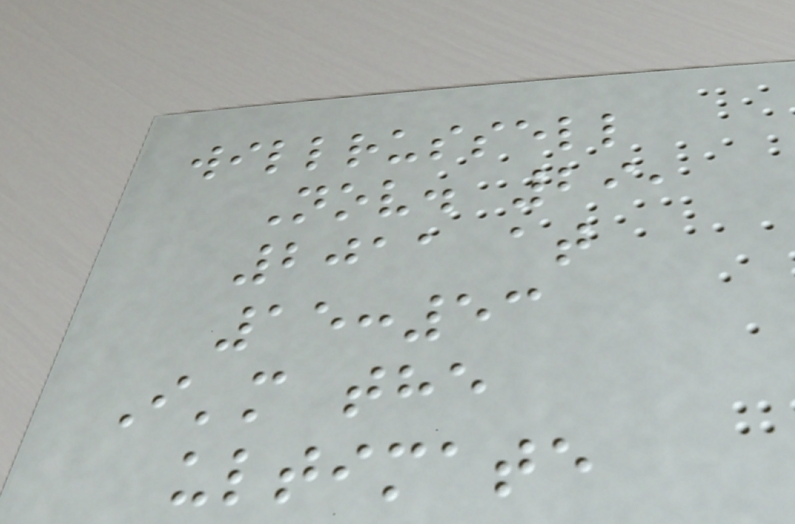willrussell
Nov. 29,
2011 at
15:53
I'm the
ultimate
